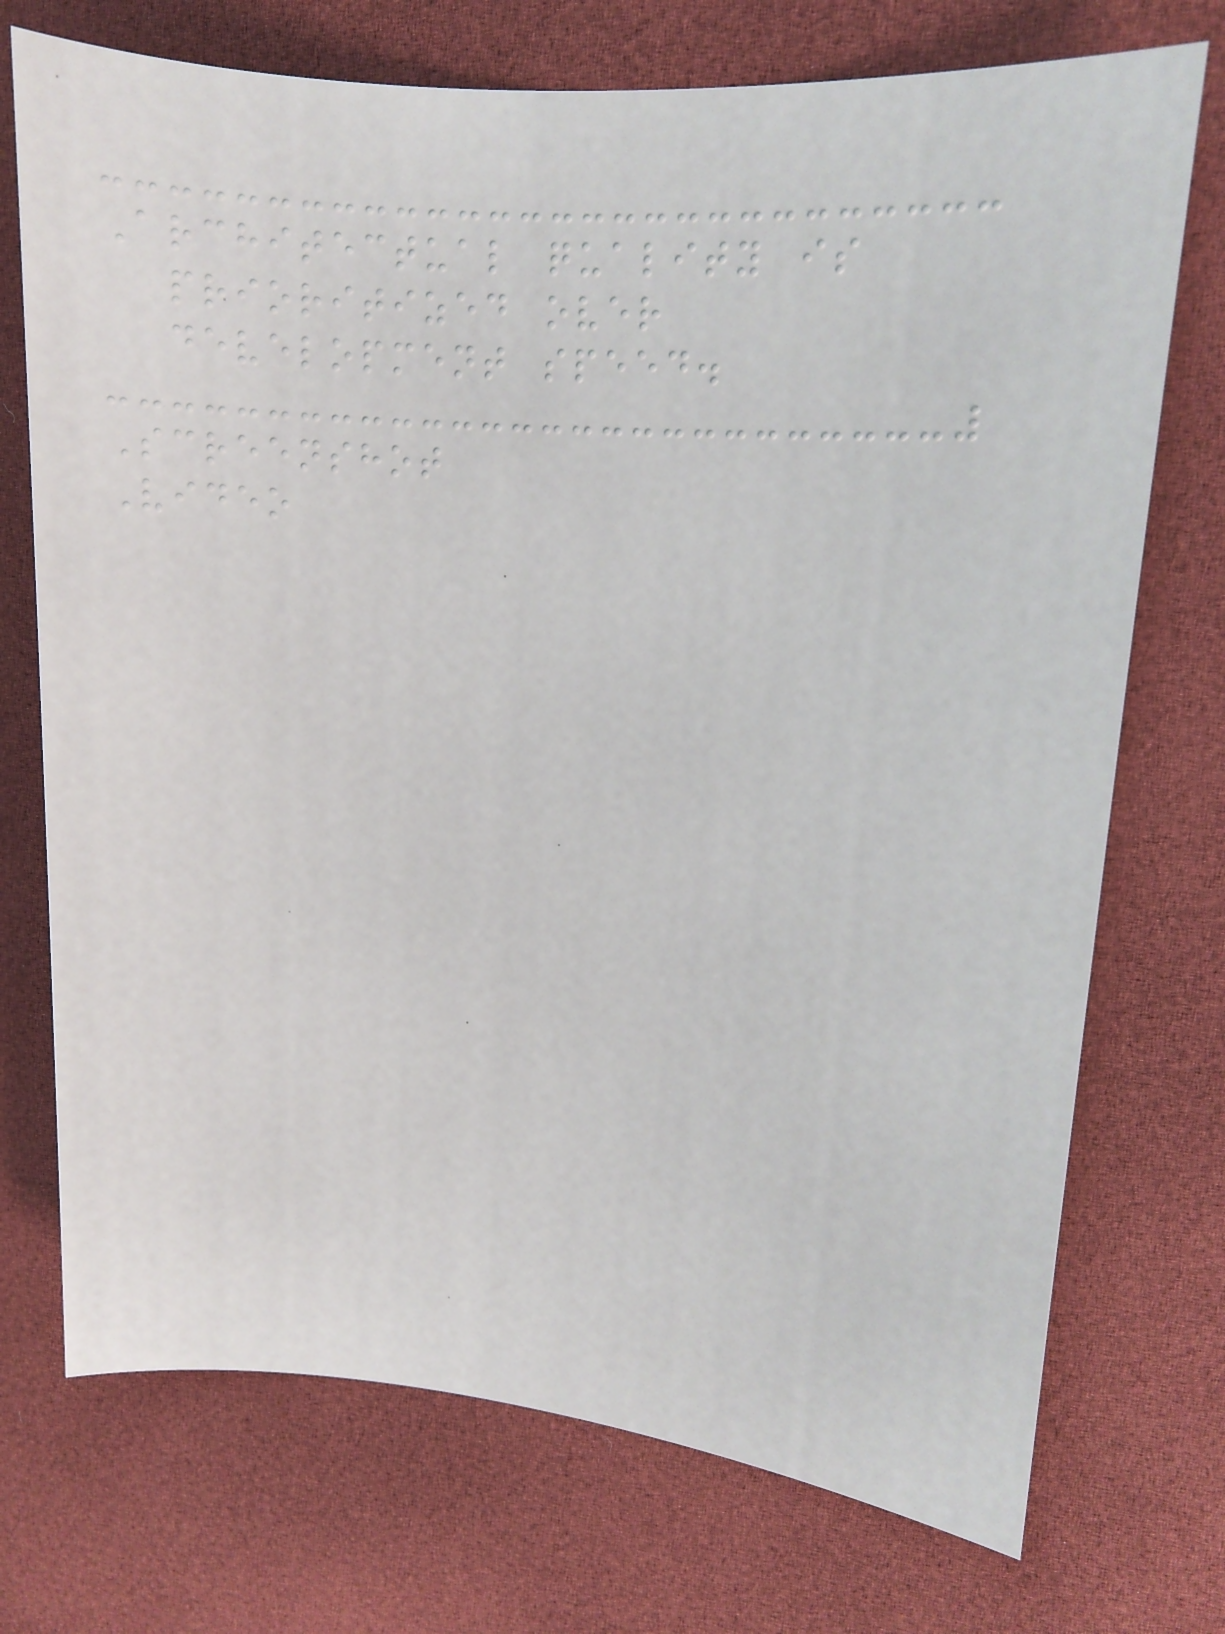Architectual quality is
prioritized over
development speed.
Screenshot
Video
